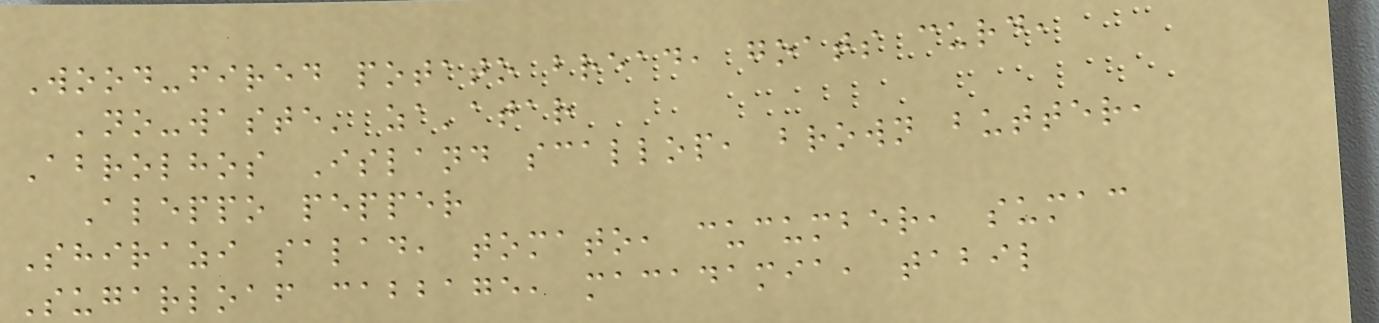Wood-fired potato bread, goats curd,
'no-waste' za'atar
Abrolhos Island scallop, brown butter,
Aleppo pepper
Shirazi salad, tomato, cucumber, sumac
Sugarloaf cabbage, macadamia, tabil
